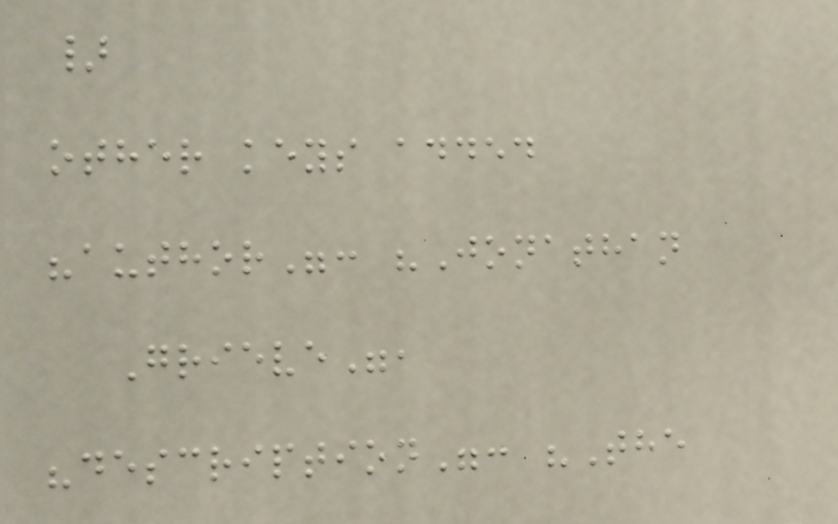}
other keys added
"author": "Jonathan
Grieve",
"description": "The
